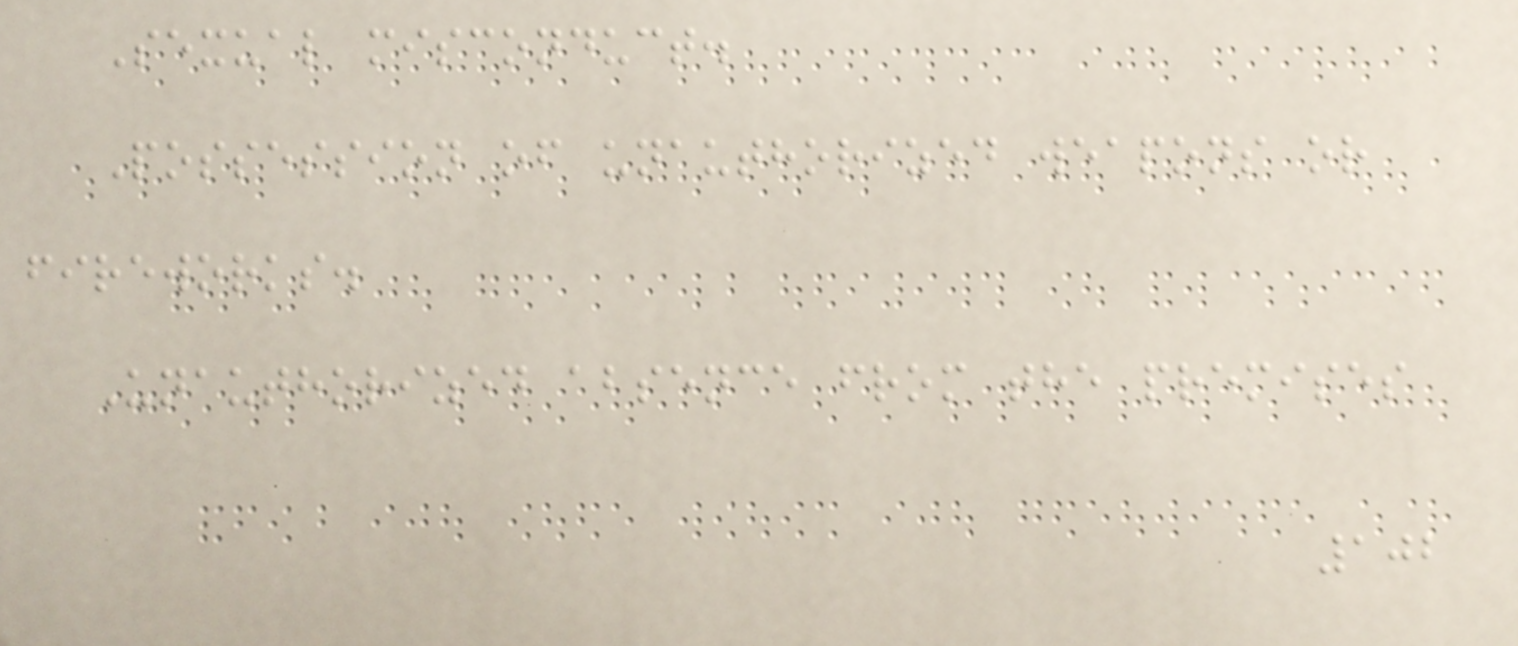Sexual misconduct.
Possession of unauthorized weapons or
fireworks.
Unauthorized absence from the premises
102
